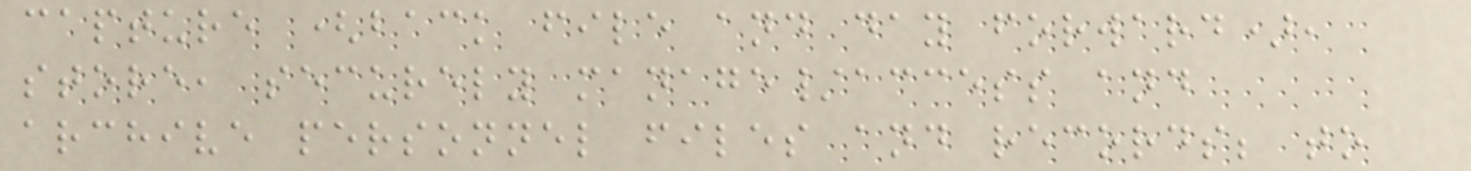capture (back file and day forward),
store, securely manage/access and
archive personnel files and records; to
